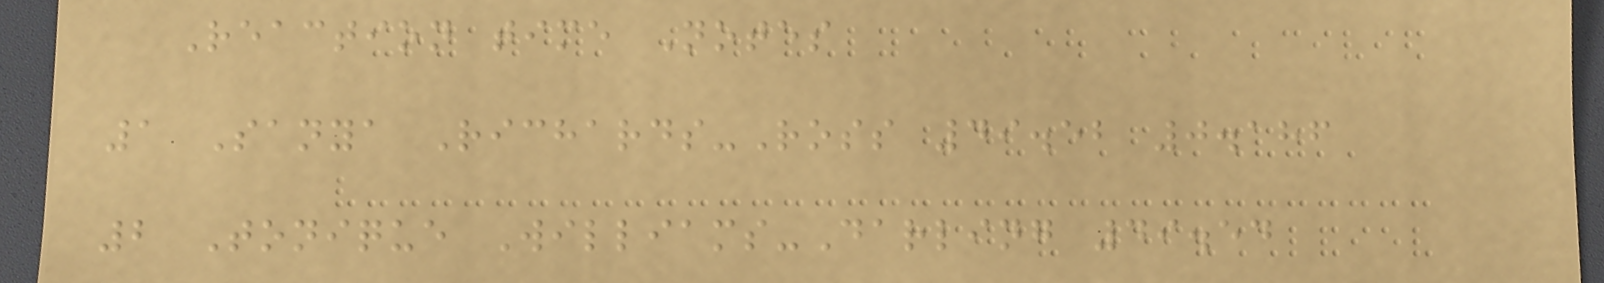Reaction time Notes
1 Sanya Richards-Ross 49.52 0.186
2 Tonique Williams-Darling 49.54
